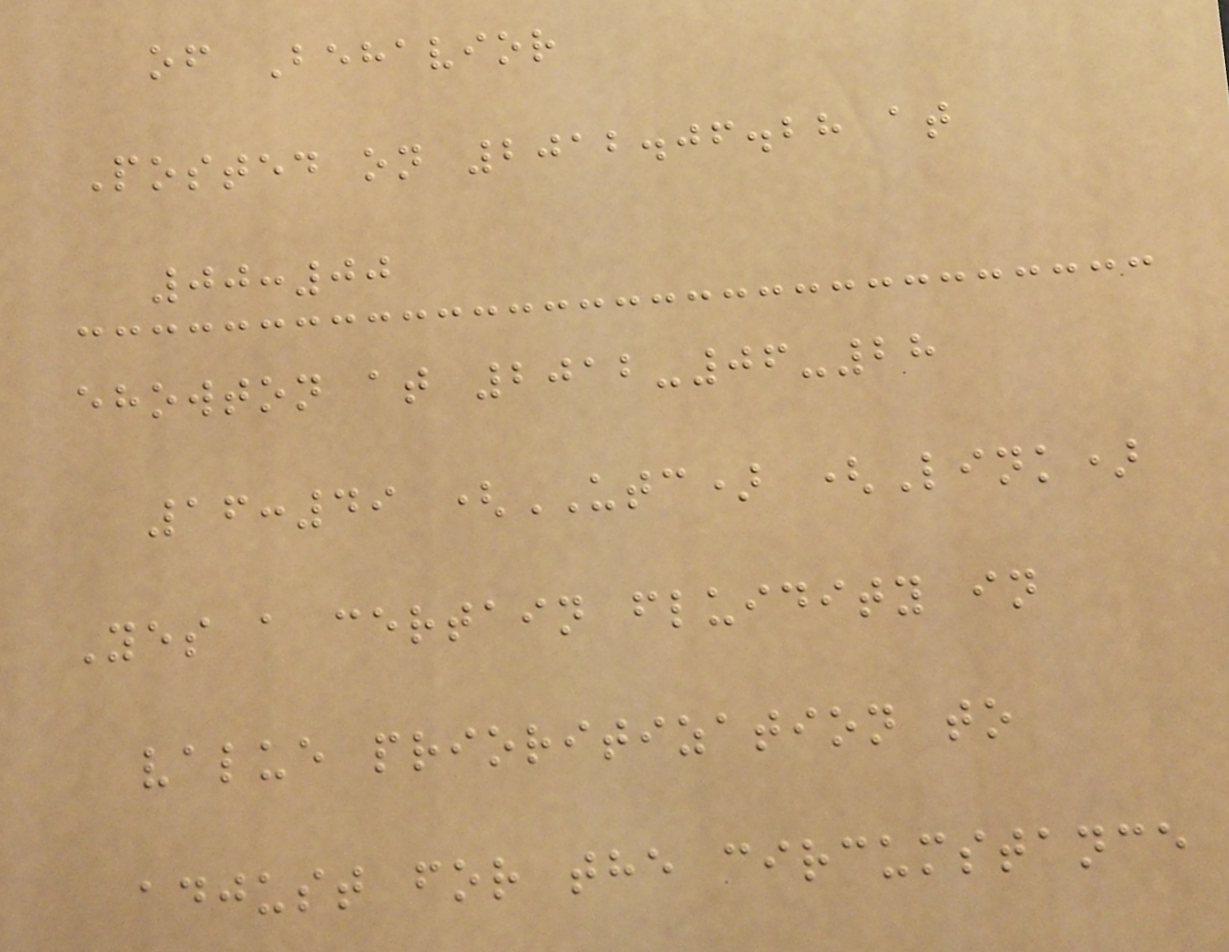of Behavior
Posted on 2012.06.28 at
00:00
ehowton at 2012-06-28
16:49 (UTC) (Link)
Yes a certain fluidity in
value prioritization to
adjust for the circumstance
